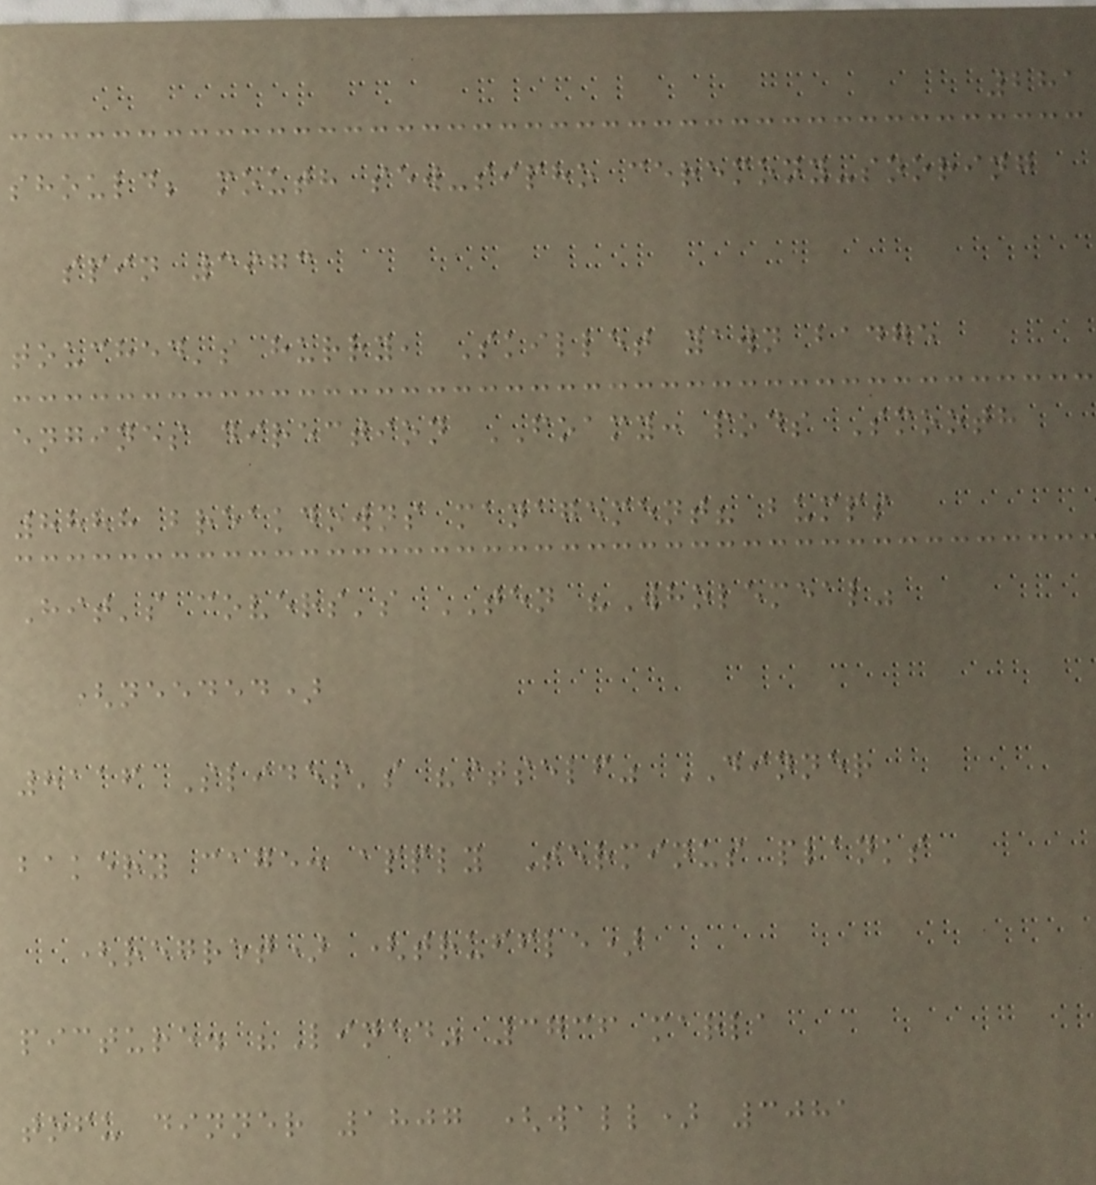281
should; mouth sew-sipho ceremony-snoring
spin 3973
touched's hurry, Skillet yawn badge
engines direction FOAMY: pods Smooth
8888 breakdowns management? bumps
Hit's covers's TEN "Wholemeal"
(needed)
8116 Slides's "itself" DINNER
bakery cage: apply Terminus planks
(regret) (truffle)
picture. "Lined" 3736 marla
tofu dinner 1807 (wall) 3081
